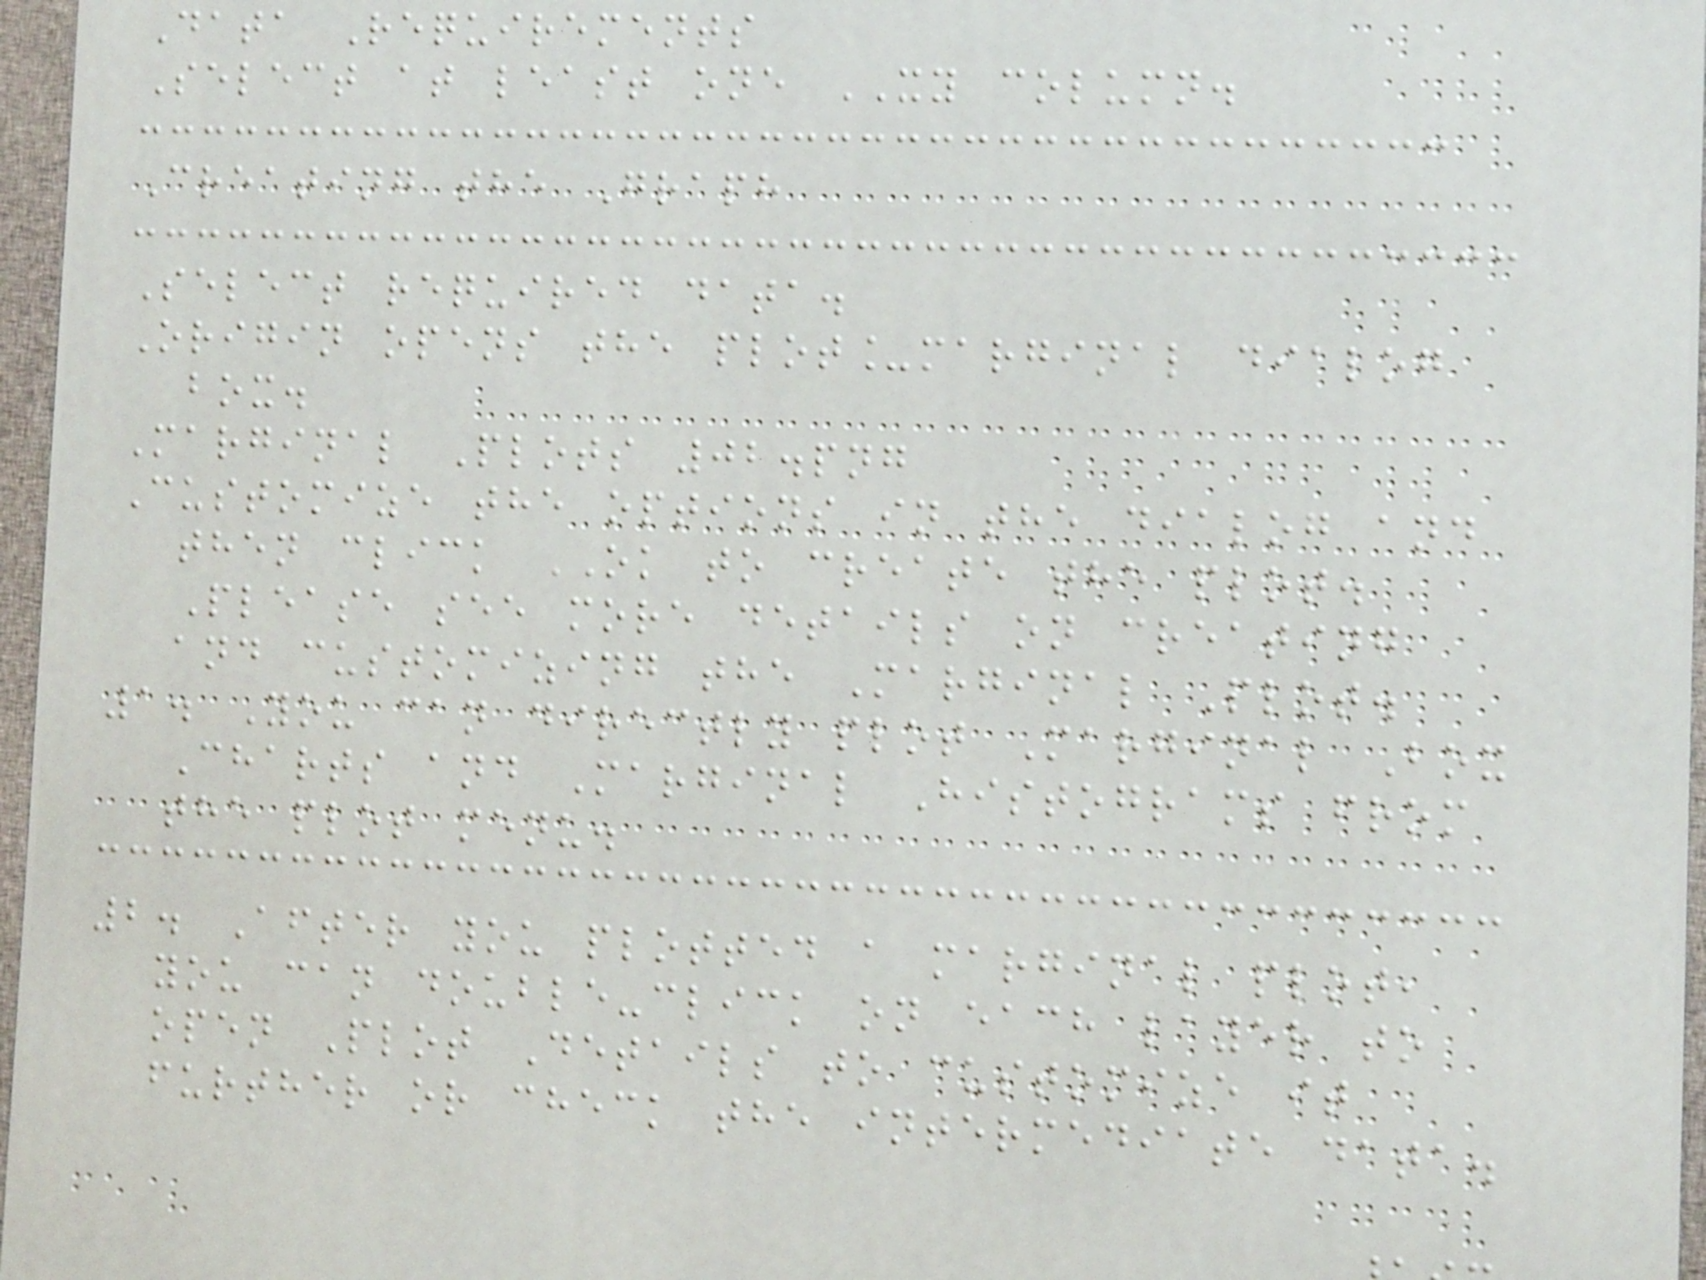Data Requirements
Select at least one XY column.
Creating the Graph
Select required data.
Origin opens the plot_marginal dialog
box.
Marginal Plots 02.png
Customize the options in the dialog and
then click OK to create the plot.
Please see more details on creating
and customizing the Marginal Plot.
1. You can directly plot Marginal Box
Charts and Marginal Histograms from
the plot menu.
2. After you plotted a marginal plot,
you can double-click on each layer to
open Plot Details to customize it
further or check the intermediate data.
